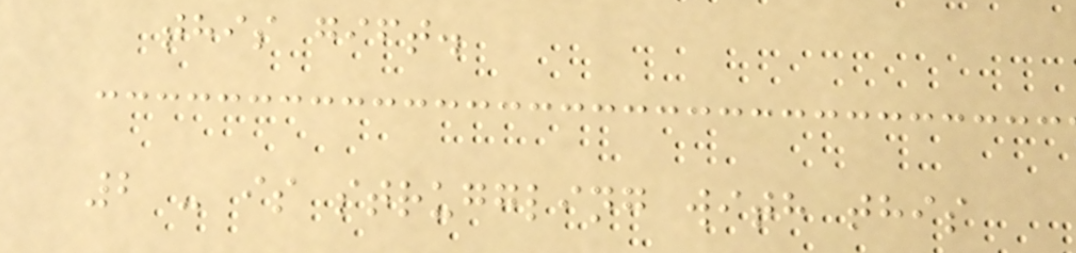this gift.
2 - is struggling with this
